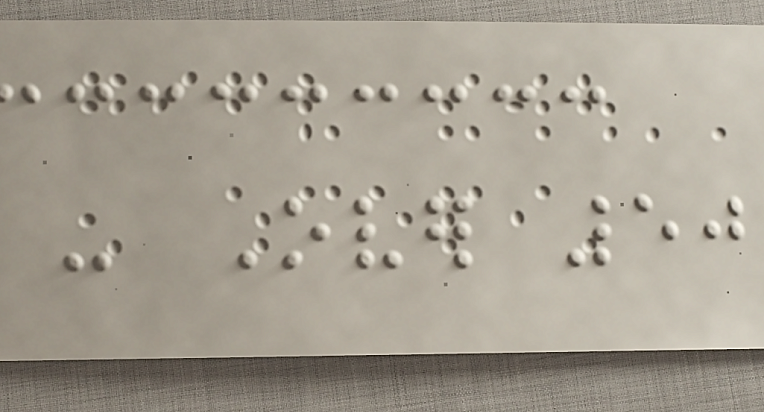- Over 50
